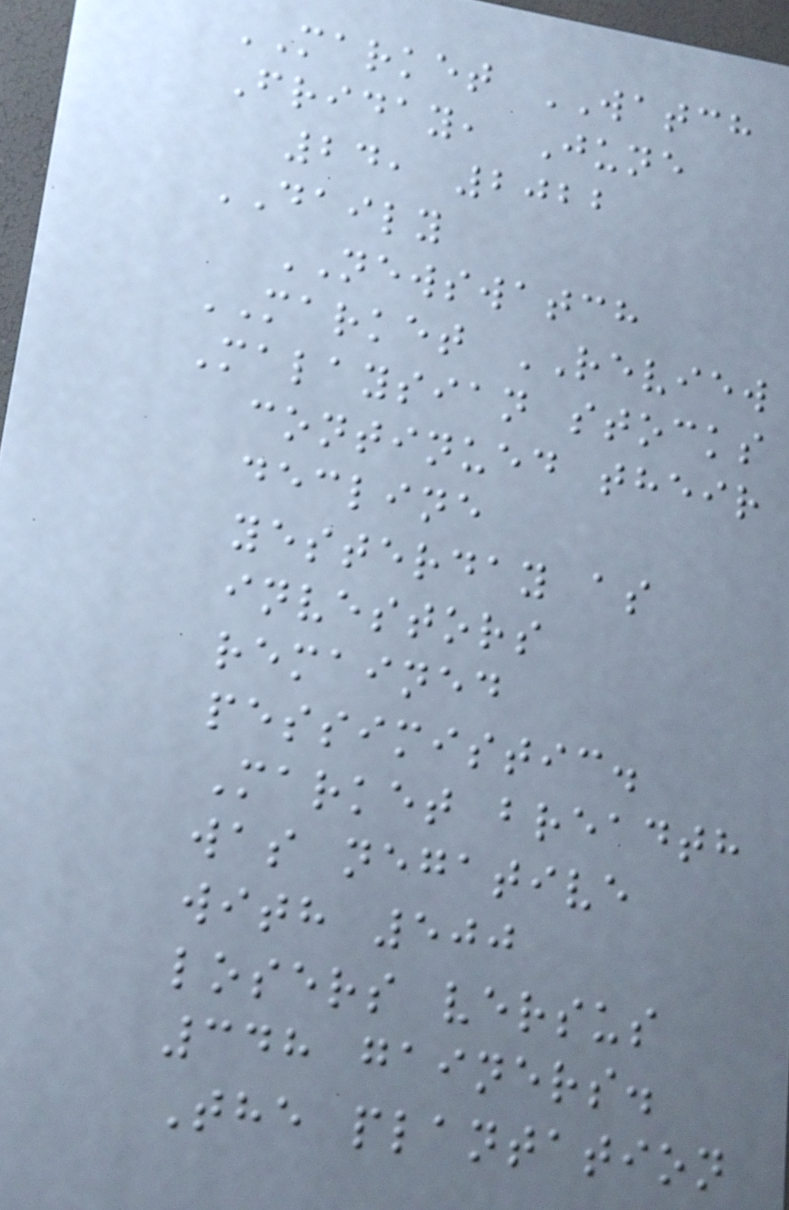MARKET WATCH
Friday, June
24, 2022
DAILY
NEWSWATCH
MARKET REVIEW
Malaysian stocks
continued their
decline
yesterday as
investors
remained
pessimistic.
Market breadth
was negative
with 500
losers versus
348 gainers.
The plantation
